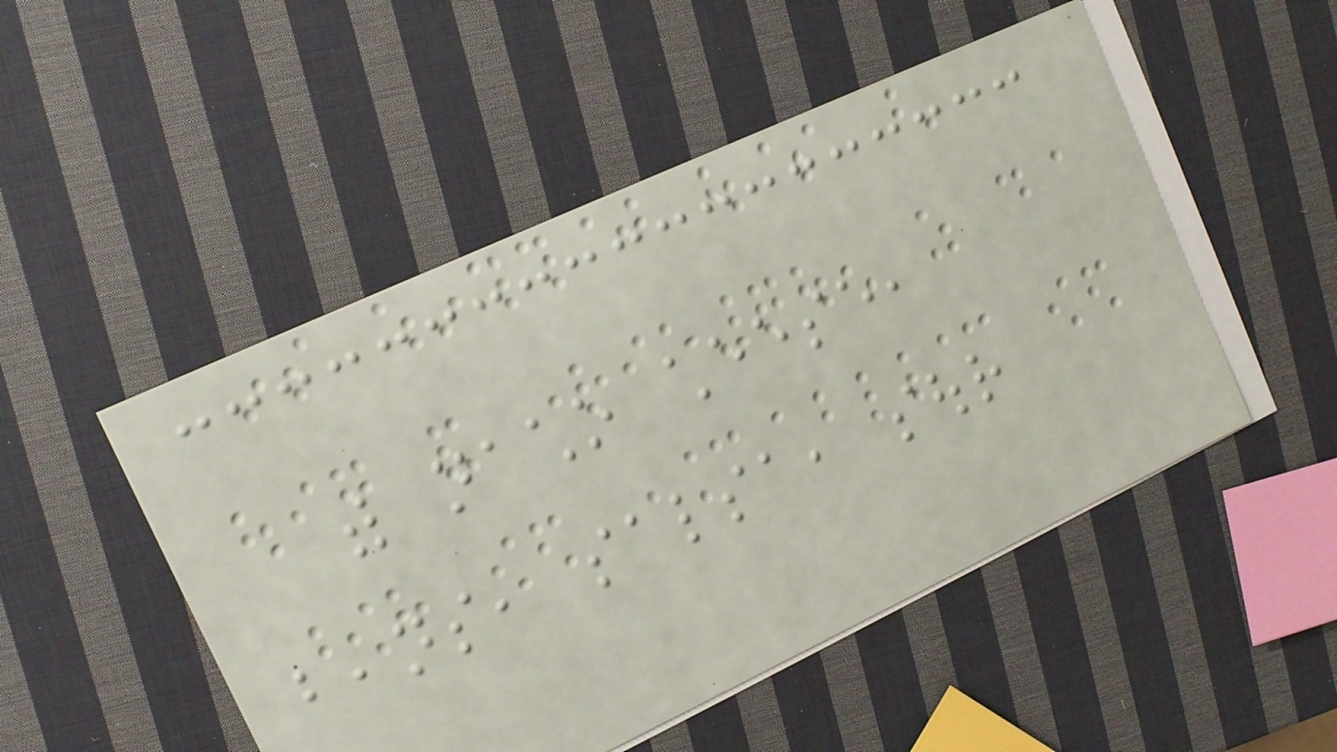with nacho cheese,
beans, salsa, sour
